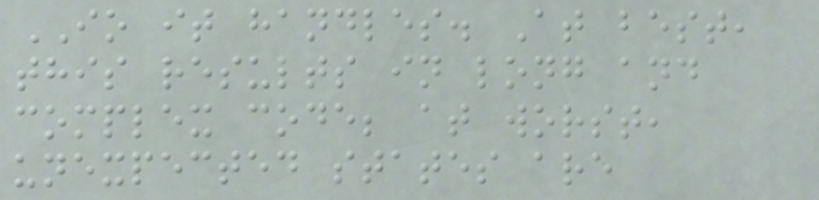IO it handles. At best,
this results in long and
complex code; at worst,
unexpected states are
